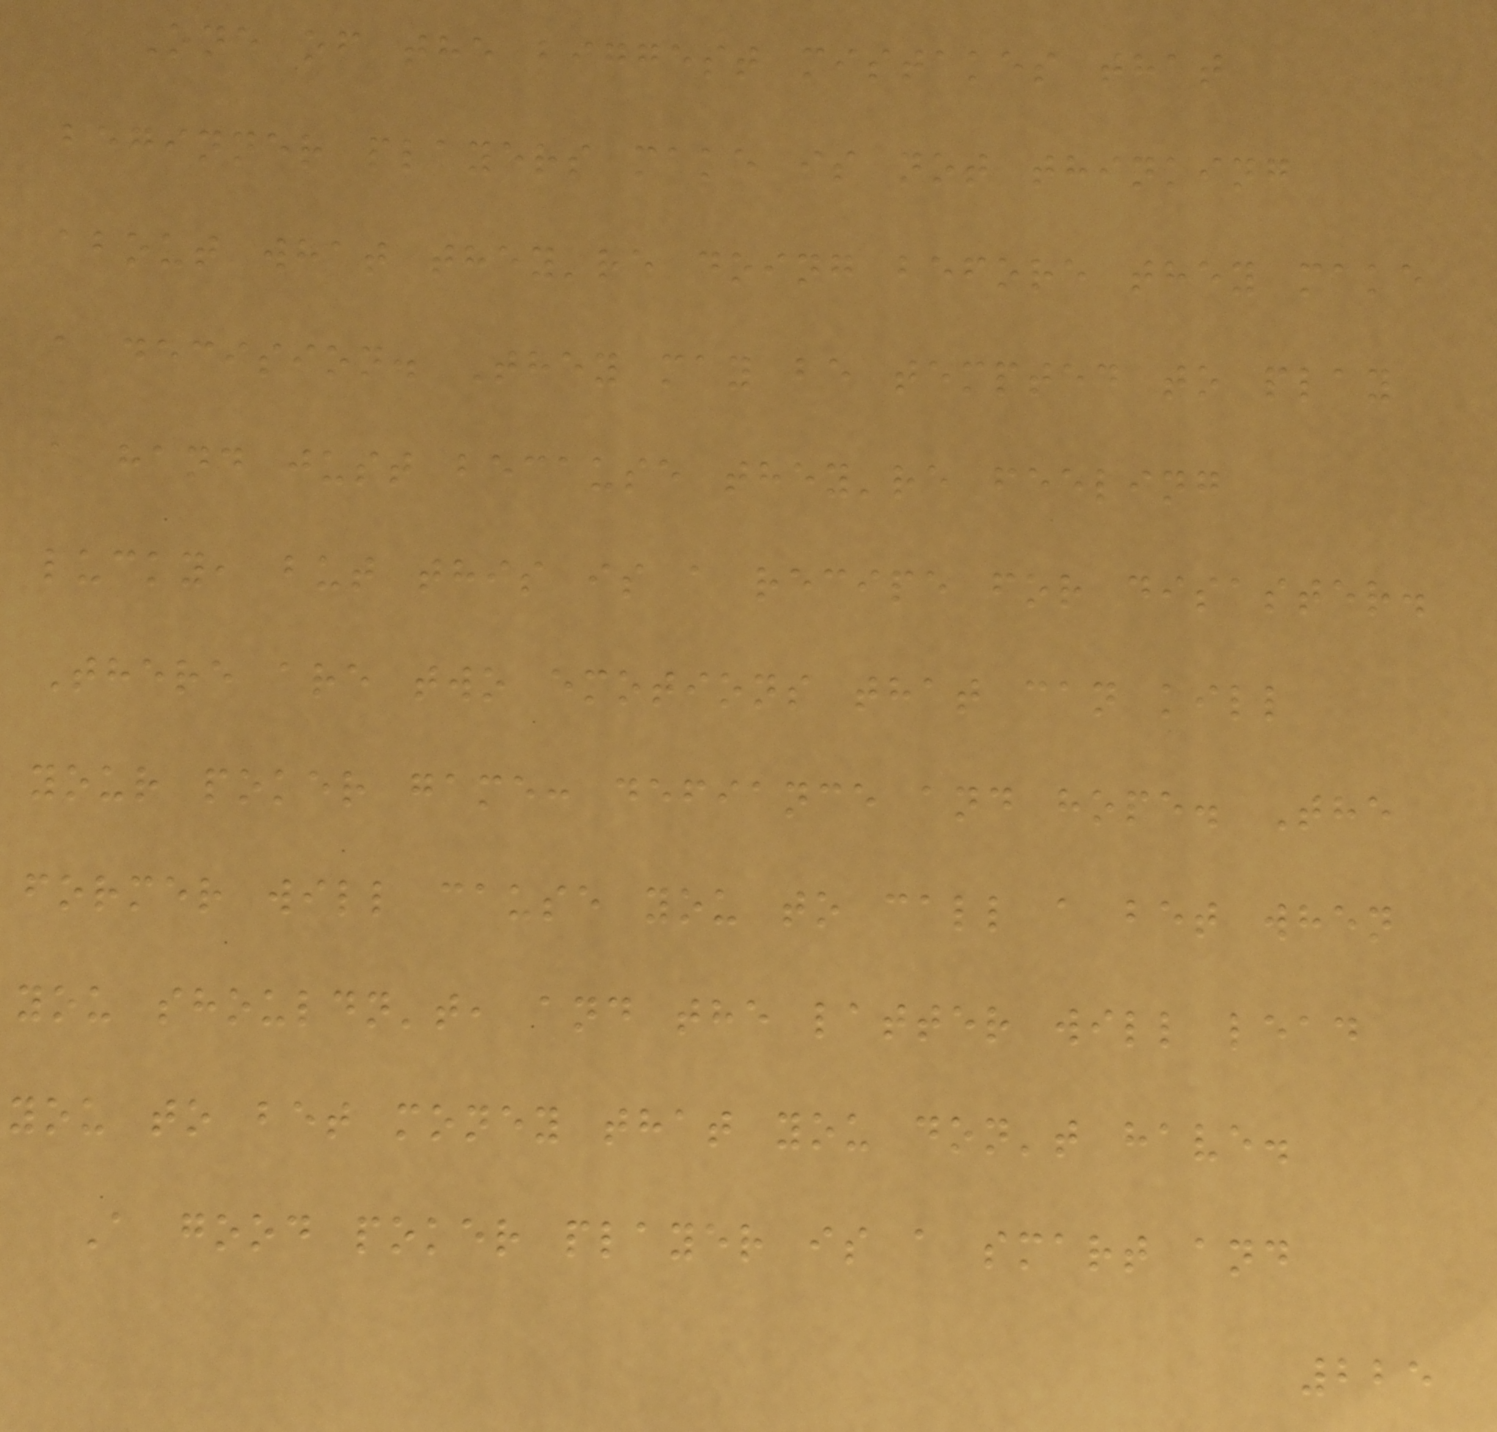One of the biggest mistakes that
beginner players make is not thinking
about what they're doing before they make
a decision. They may be tempted to play
a hand just because they're feeling
lucky, but this is a recipe for disaster.
There are two emotions that can kill
your poker game: defiance and hope. The
former will cause you to call a bet when
you shouldn't, and the latter will lead
you to bet money that you don't have.
A good poker player is a smart and
225
